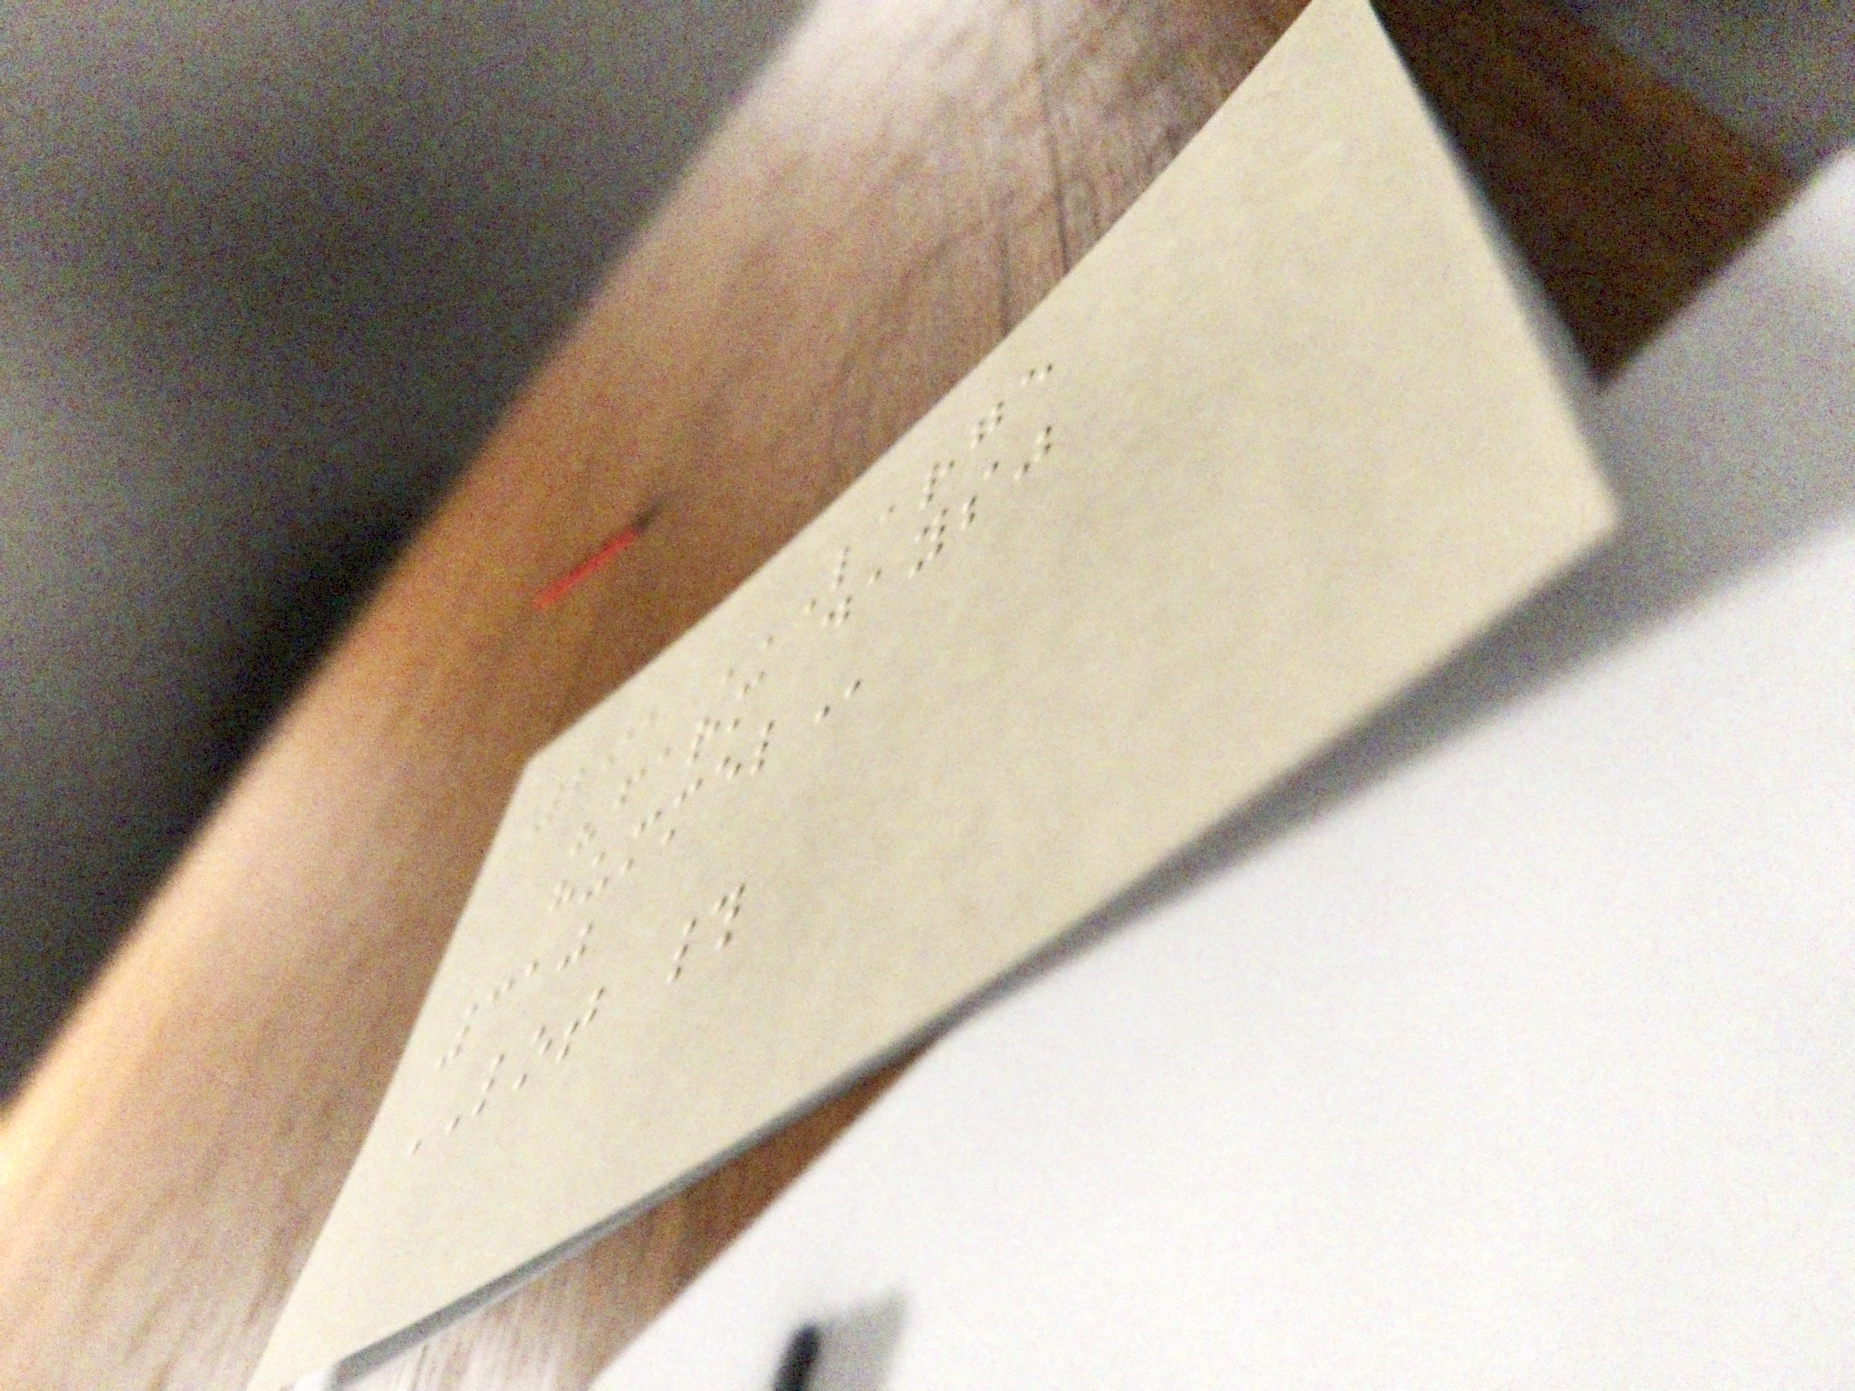291 LARGE
"FARM DAYS"
HUMMEL
310
LOT #
